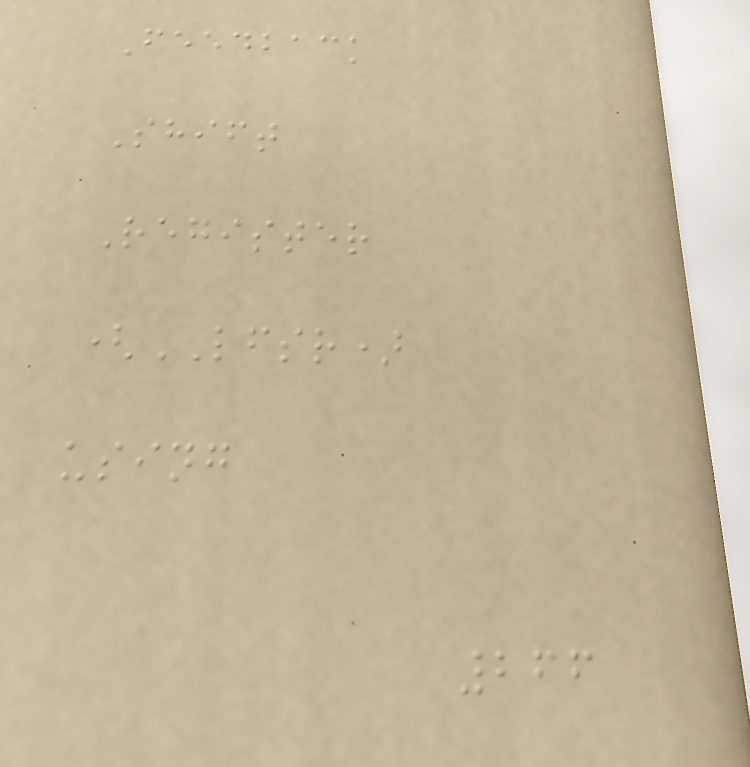Feedback
Shift
Register
(LFSR)
using
266
